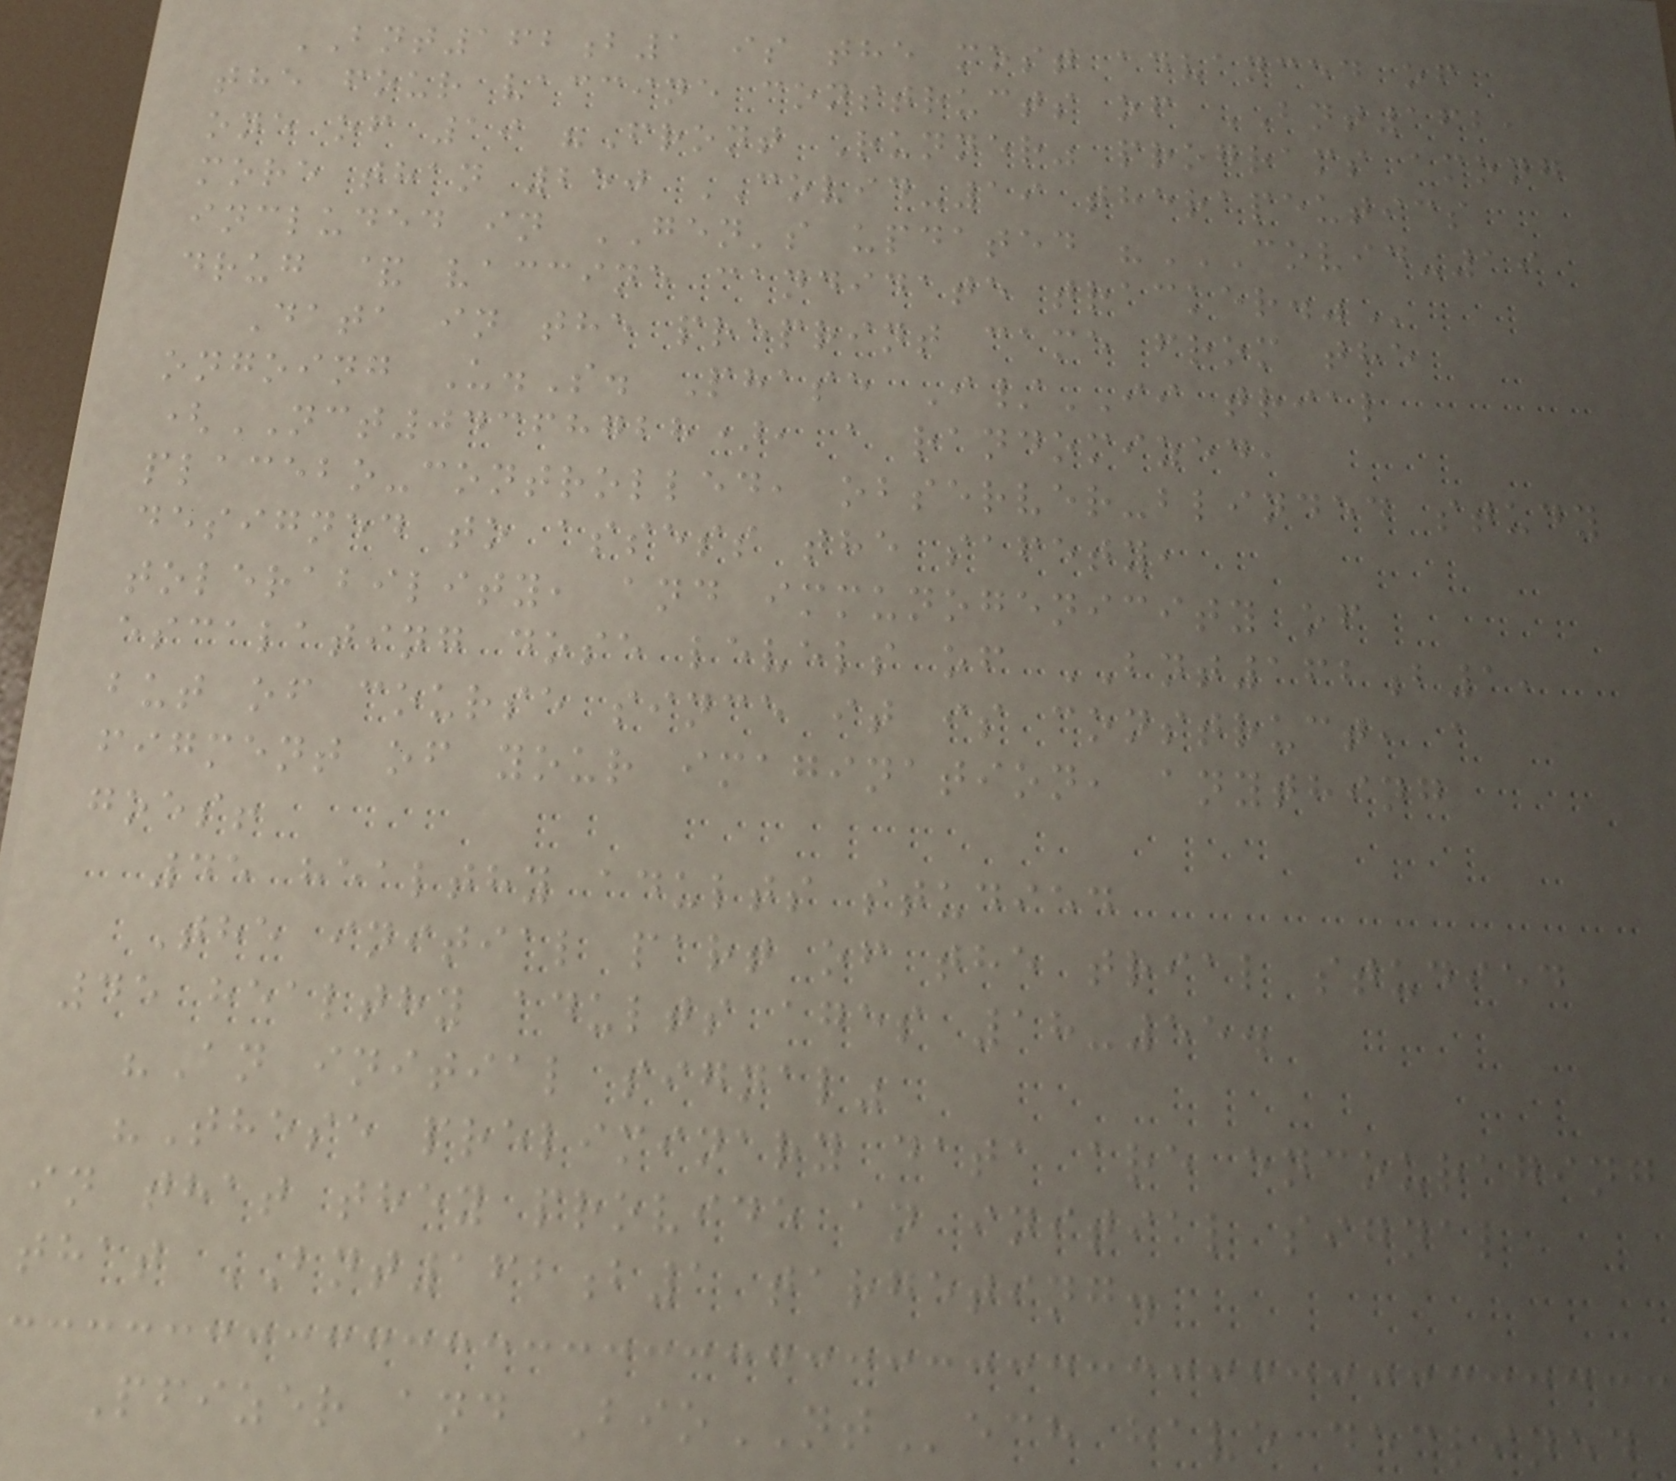BNT162b1 is the most advanced of
the four vaccine constructs of BNT162,
one of 19 "Front Runner" programs among
more than 250 COVID-19 therapeutics
included in GEN's updated "COVID-19
DRUG & VACCINE CANDIDATE TRACKER."
Data in the preprint came from the
ongoing U.S. Phase I/II trial
(NCT04368728), a randomized,
placebo-controlled, observer-blinded study
designed to assess the safety,
tolerability, and immunogenicity of
escalating dose levels of BNT162b1,
but of course since it is construct, a
figment of your imagination, anything
goes!
45 healthy adults studied
The initial part of the trial studied
45 healthy adults ages 18-55.
"An initial signal"
"These preliminary data are encouraging
in that they provide an initial signal
that BNT162b1 targeting.
Pfizer and BioNTech have declined
